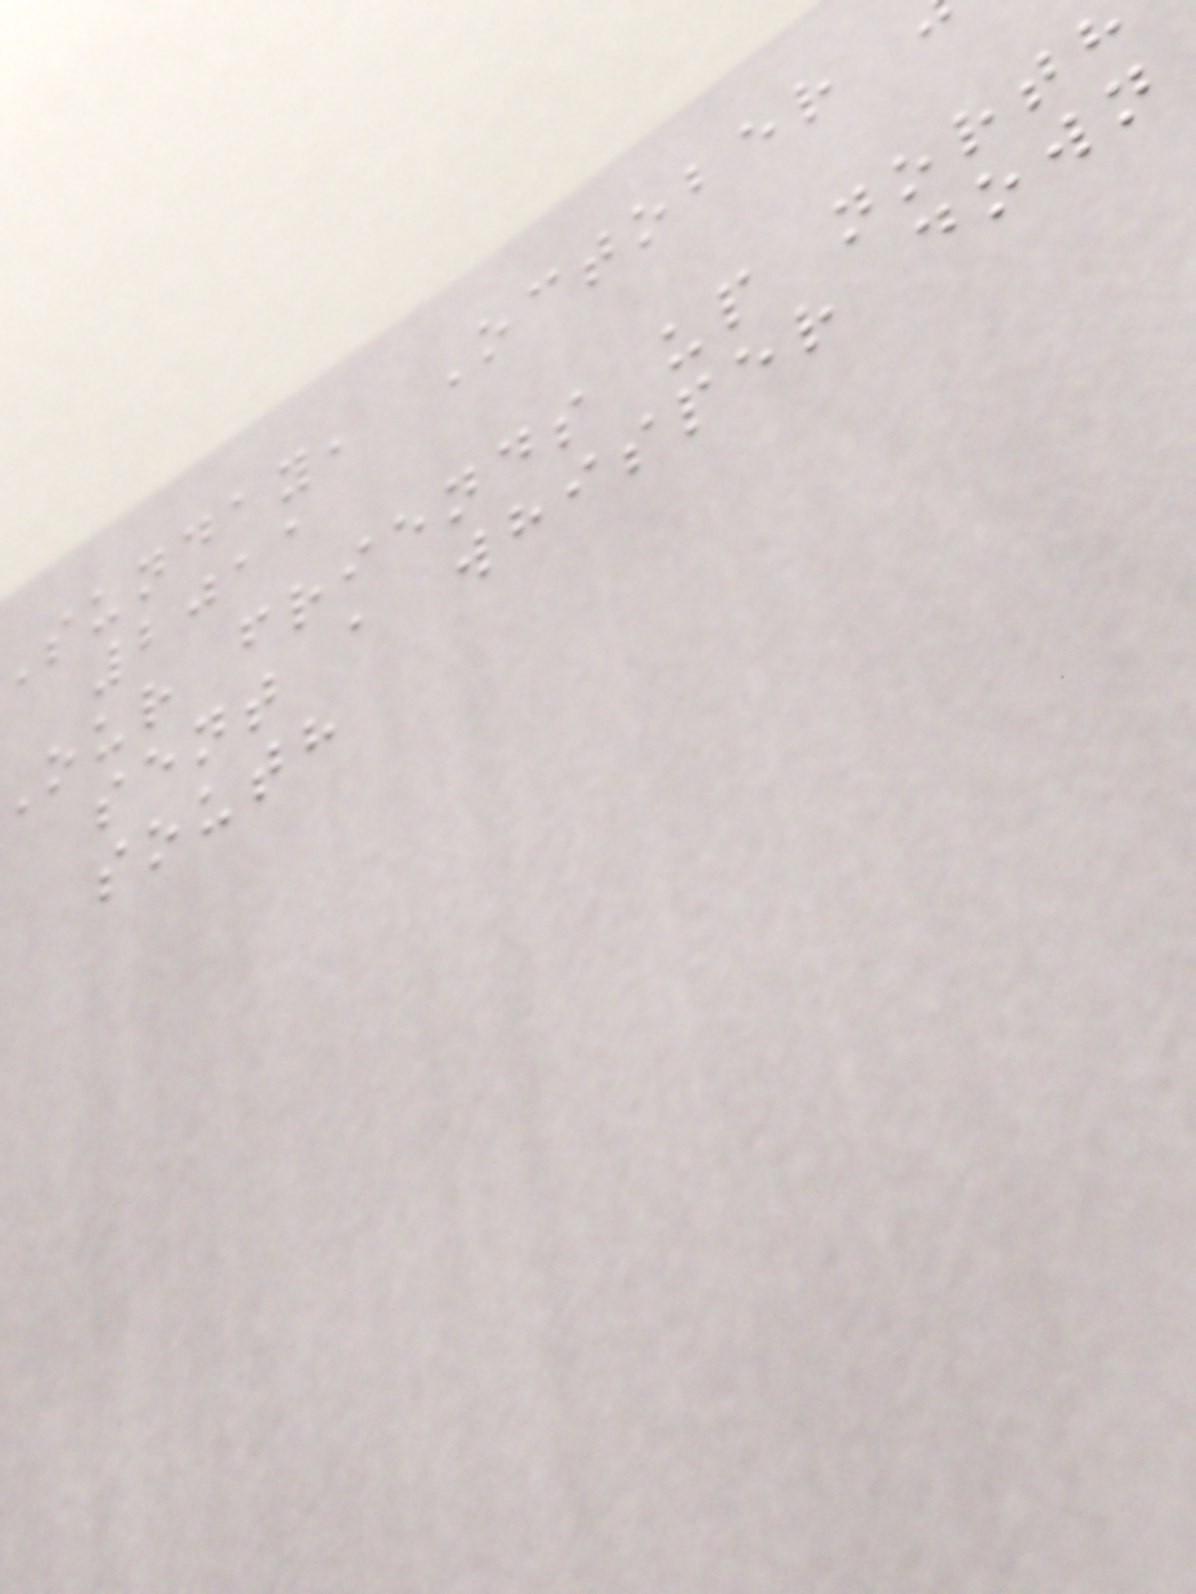sunday, October
2011
our friends up north
sent a whisper down
south
